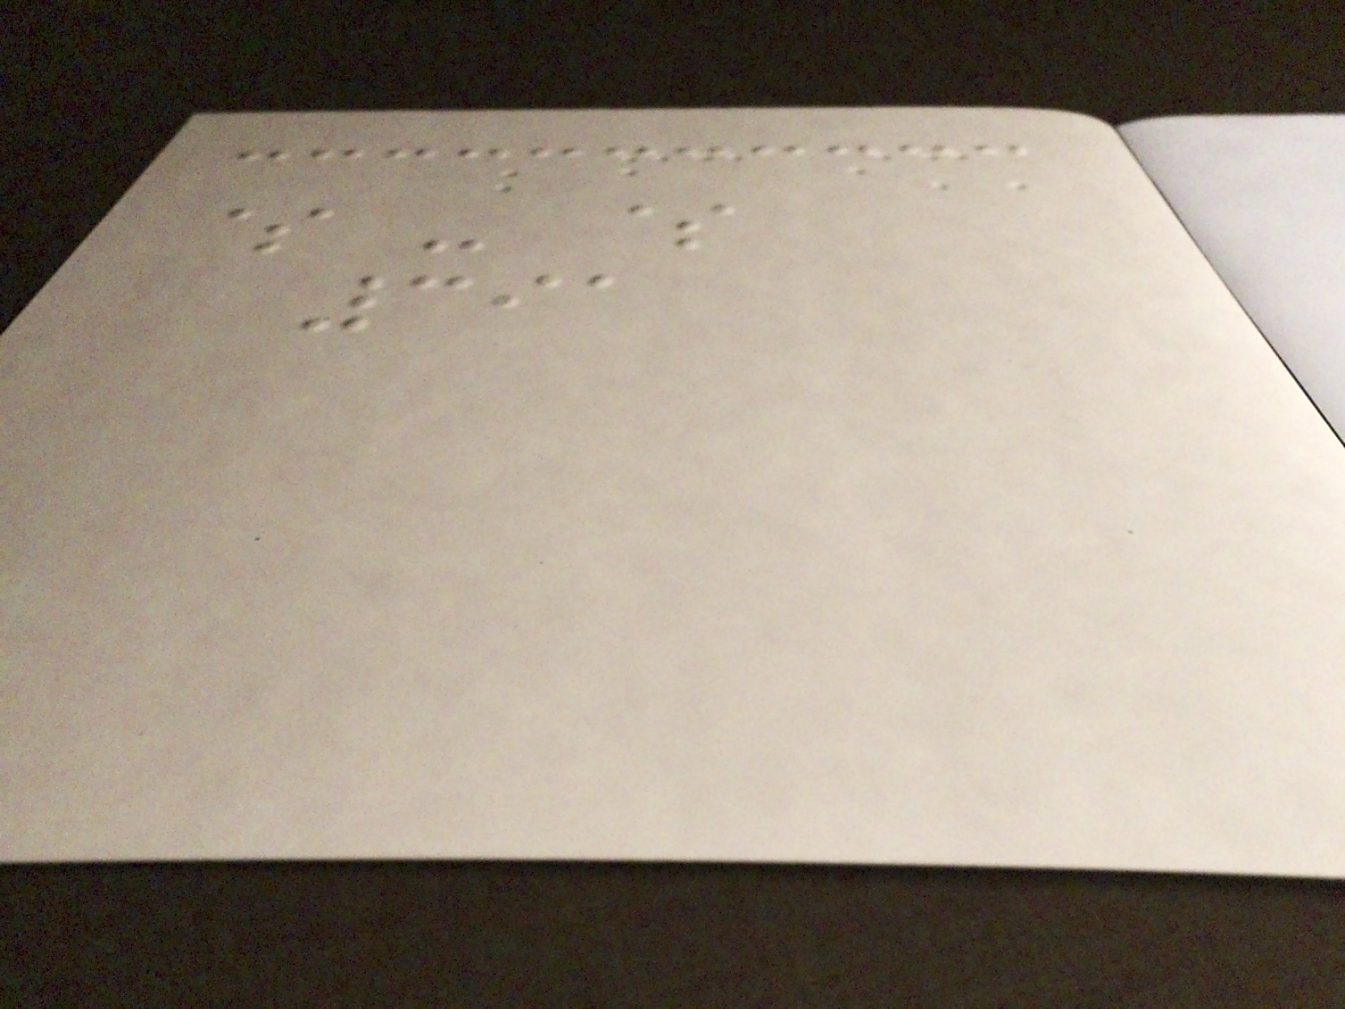$ - $
391
